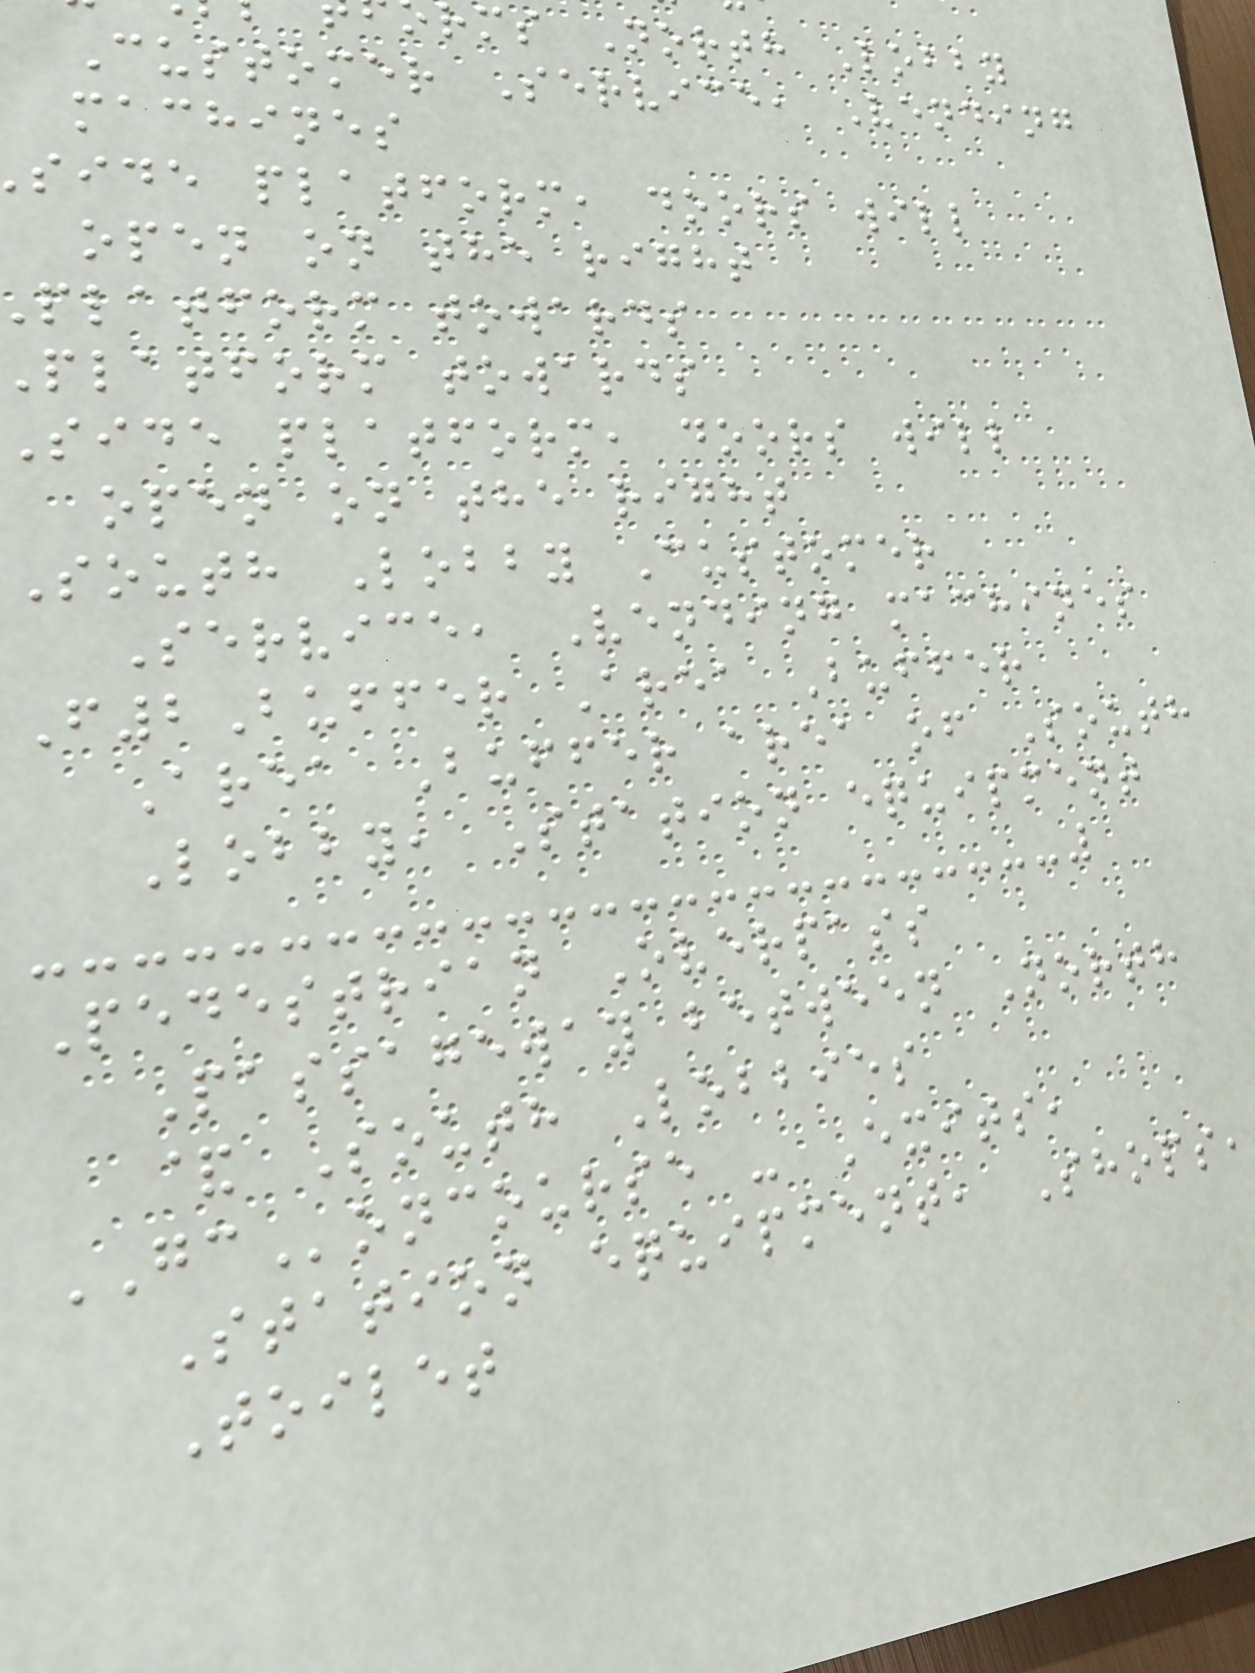rms North Lobby
Customer Service, Vending
machines
side platform, doors will
open on the right
platform towards
platform towards
side platform, doors will
open on the right
South Lobby Customer
Service, Vending machines
F2Buffer Area Buffer
Area Buffer area of South
Lobby, Station equipment
Pedestrian Overpass
Passageway between North
& South Lobbies
GConcourse - Exits,
Station equipment, Shops,
Toilet
